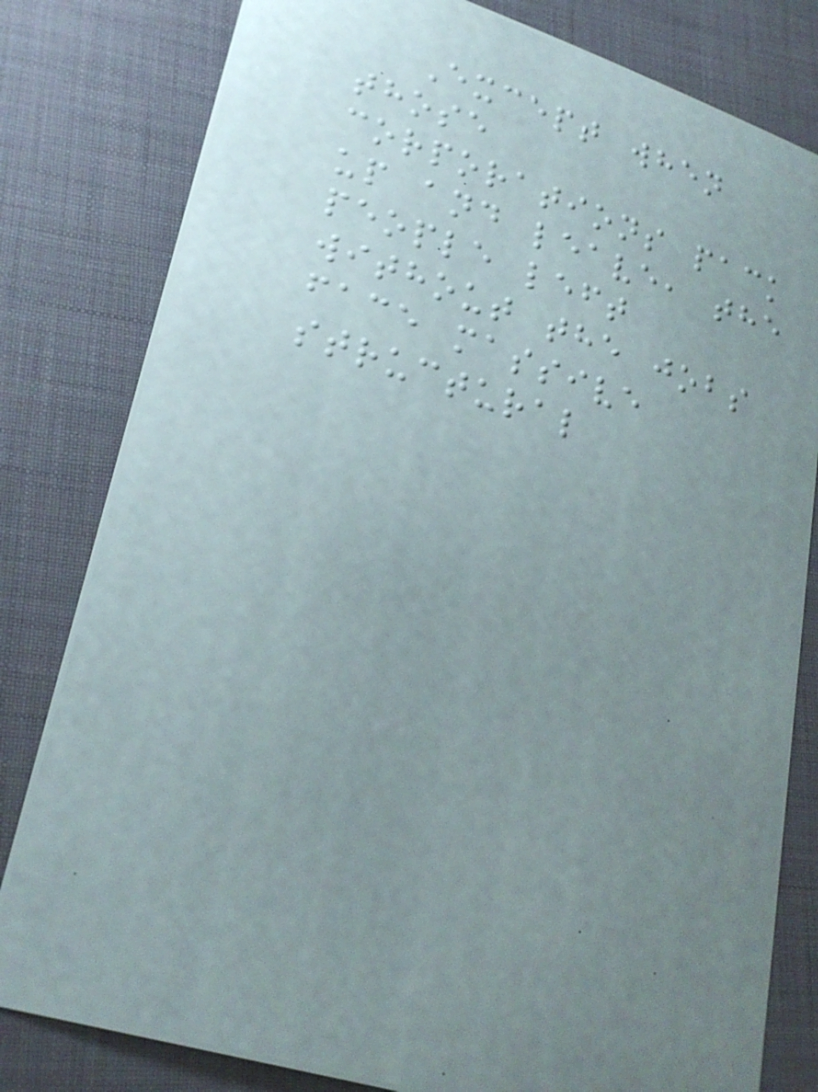Except when
those
corporations pack
up and leave, the
people left
without the jobs
face massive
structural
